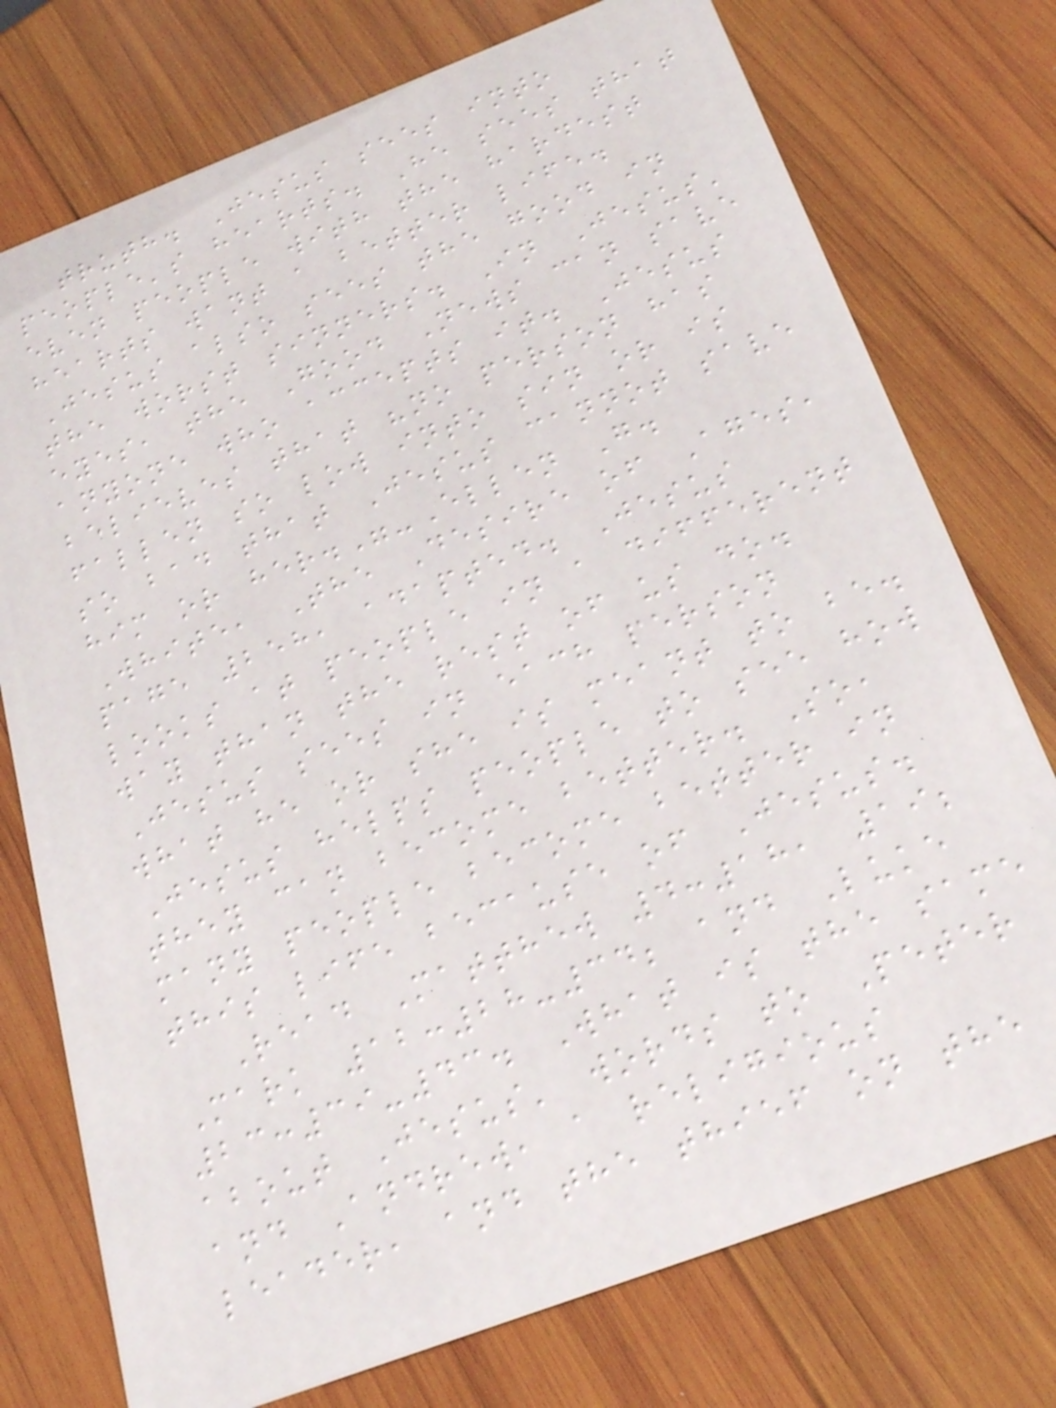truth. Jesus sees into
people's hearts. He sees that
even people with the hardest
hearts want a better life.
Jesus also sees the good in
the worst sinners. In Jesus'
eyes, the Good News can save
anyone who accepts it. Jesus
believes that "no person has
fallen so low into sin or is
so bad that Jesus cannot save
him or her."-Ellen G.
White, The Desire of Ages,
page 258, adapted. Jesus
looks at people in a different
way than the rest of us do.
Jesus sees in each person
what he or she is meant to be.
Jesus helps people to see how
they can become better. So,
many people become better in
this life because of Jesus.
Read Matthew 4:18, 19;
Mark 12:28-34; and Luke
23:39-43. What is the same
about Jesus' words to Peter
and Andrew, a religious
leader, and the thief on the
